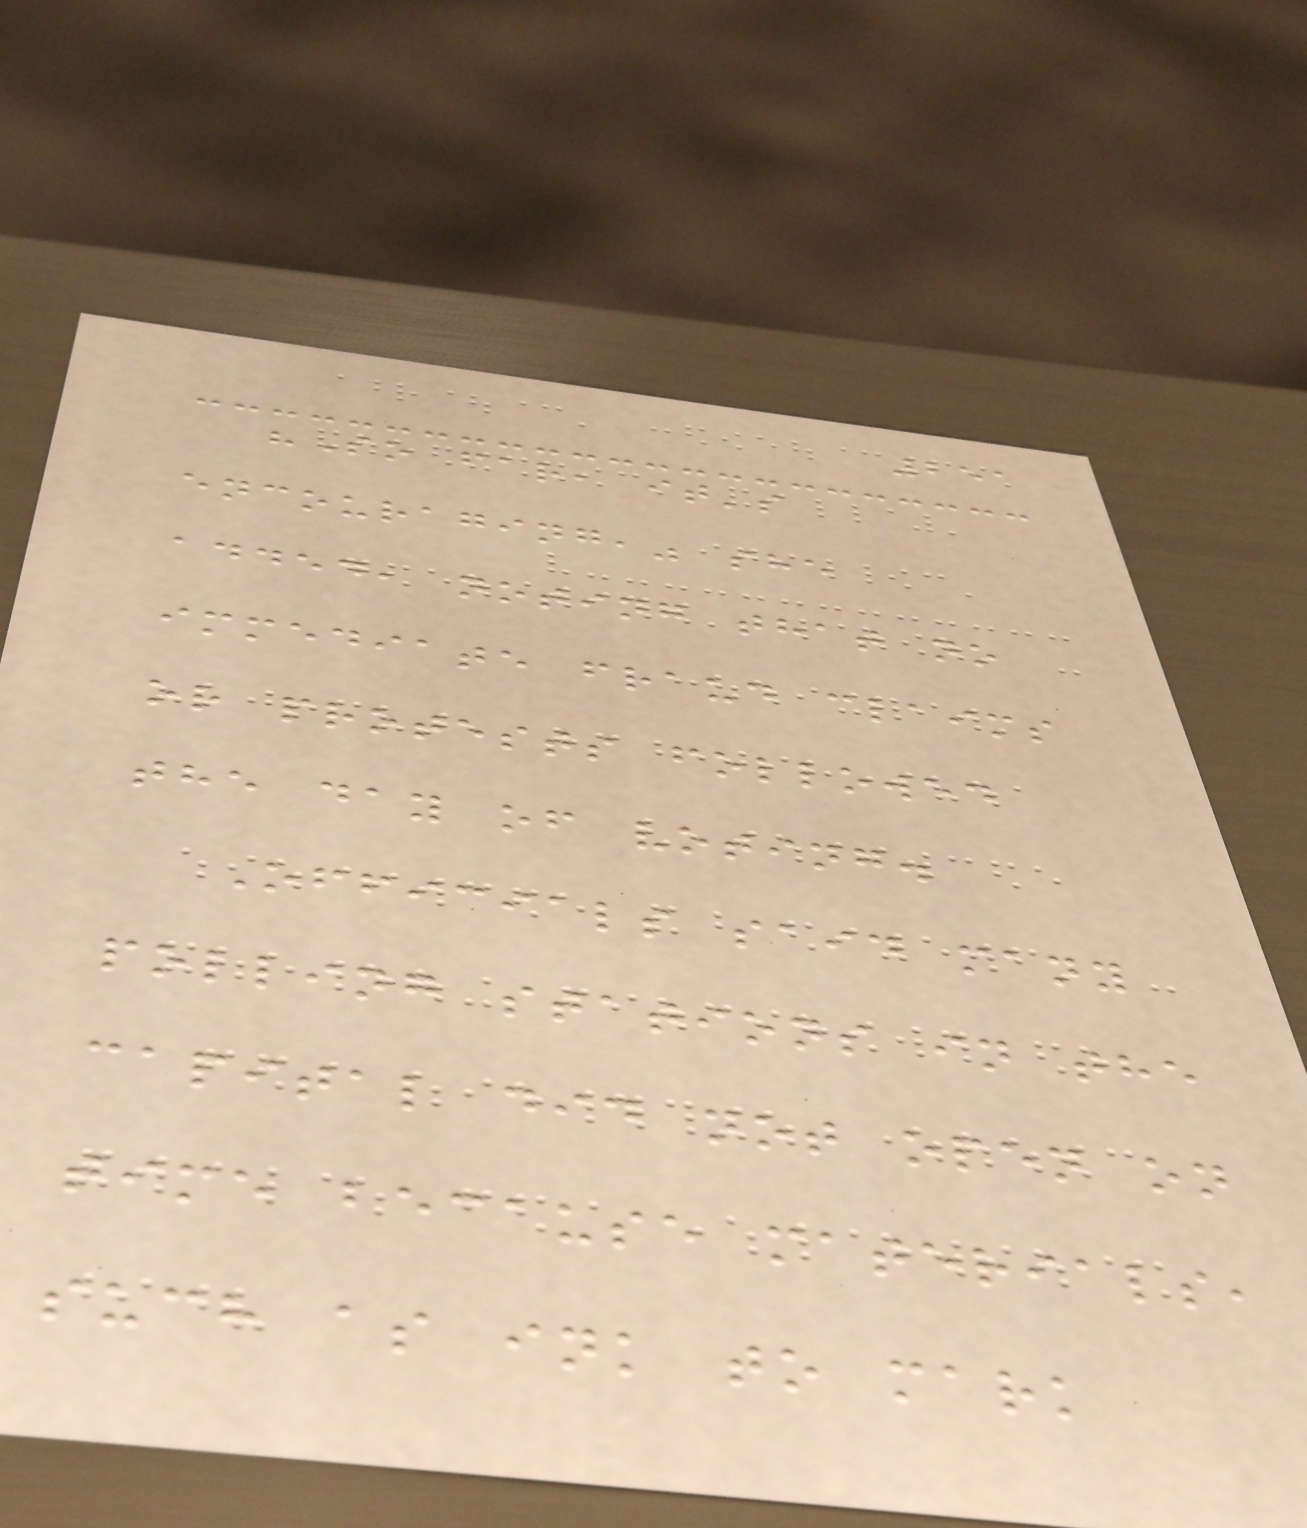251
"So far, it's
encouraging," she
added, noting that no
immediate fraud claims
or protests followed
the day of voting.
Officials said many
polling stations in the
capital did not open on
time because materials,
such as ink to mark
